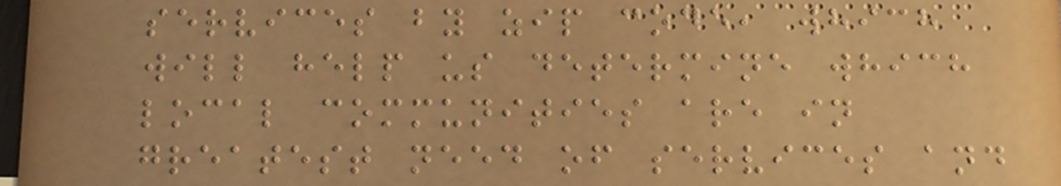services by zip code, which
will help us determine which
local communities are in
greatest need of services and
